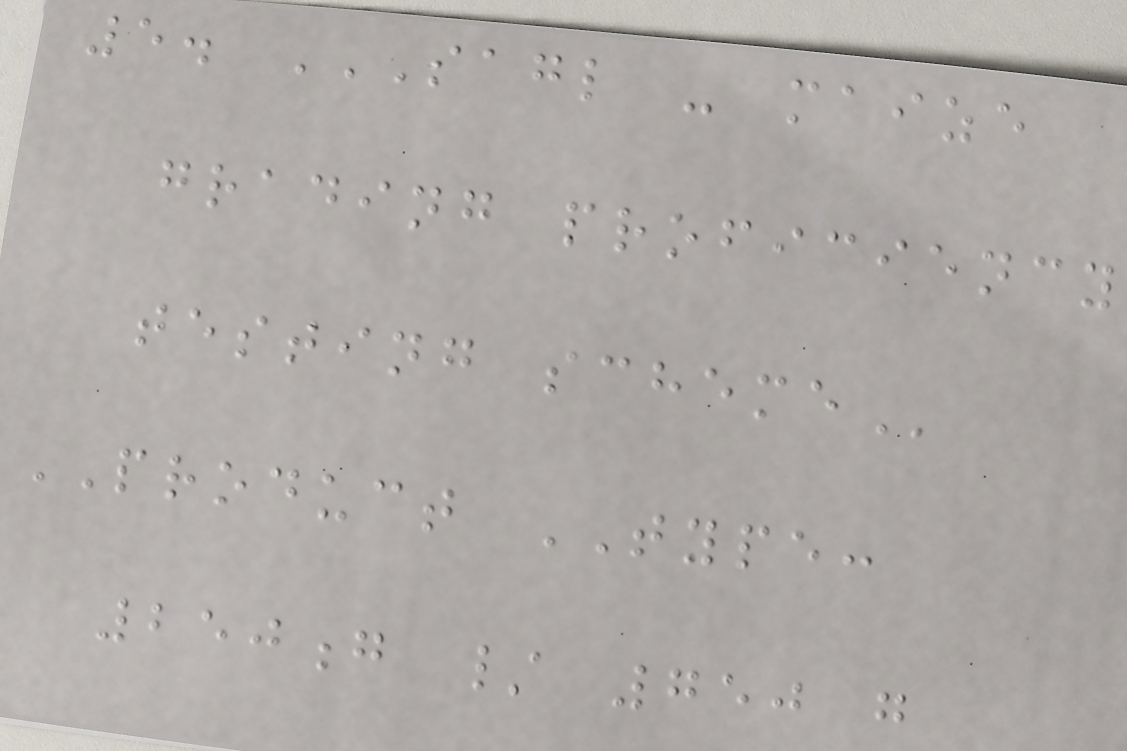5. SAGL - MAIZE
GRADING PROFICIENCY
TESTING SCHEME
PRODUCT TYPE:
250g / 750 g
